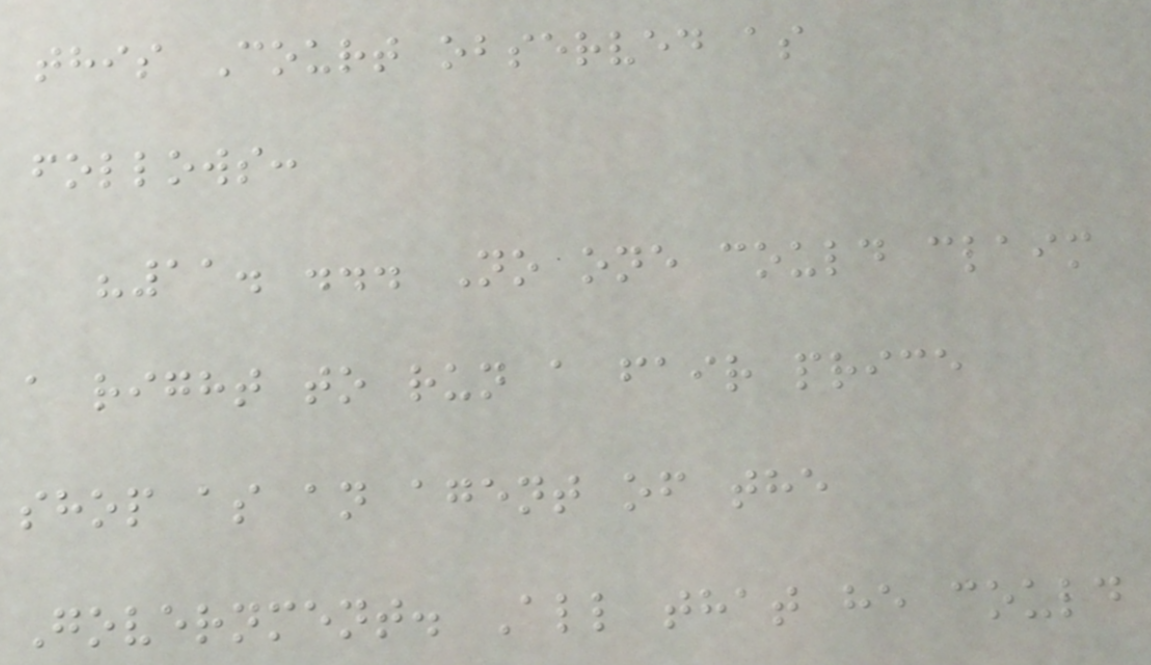this Court observed as
follows:
"11. ... No one could claim
a right to run a fair price
shop as an agent of the
Government. All that he could
